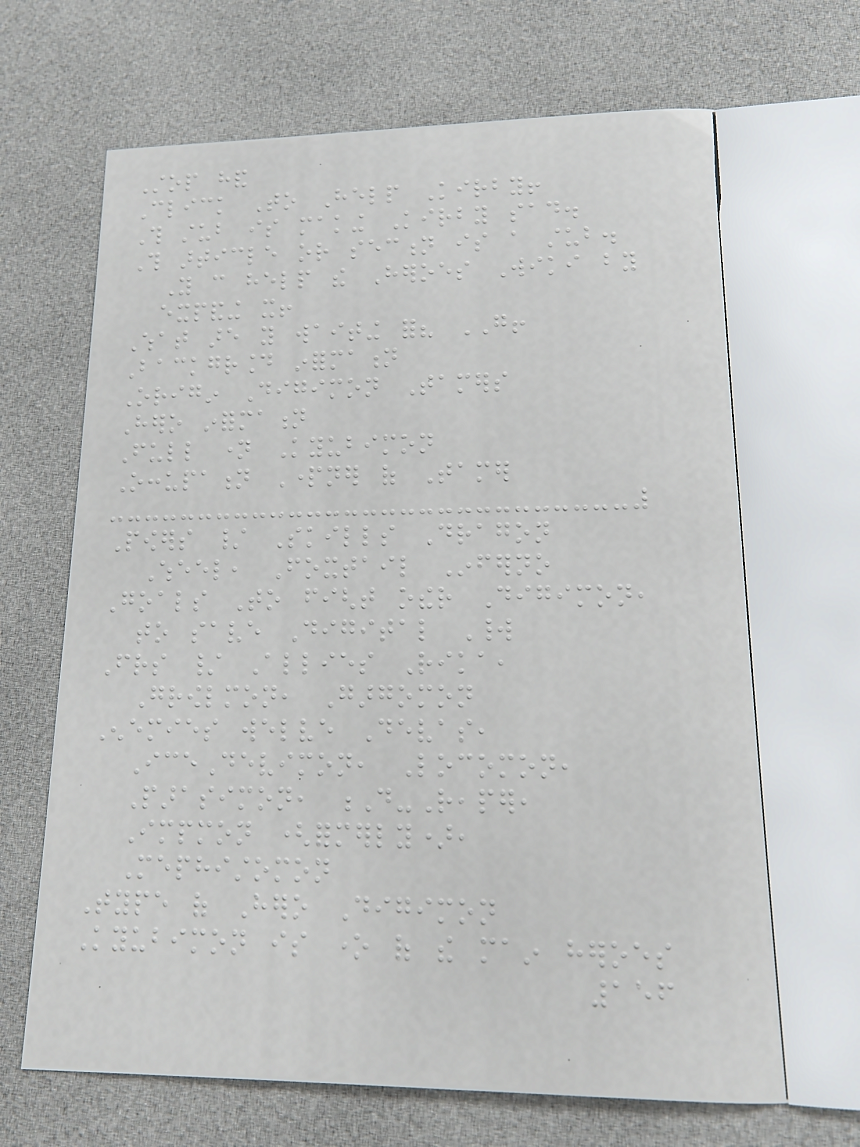Stop hand
Click To Help Kirby!
This stub is making Kirby sad.
This article or section is a stub.
You can help the Heroes Wiki by
expanding it!
What are you waiting for? GO!
Background information
Origin Digimon Tamers
Hero information
Full name Kyubimon
Occupation Partner of Tamer
Powers / Skills Dragon
Wheel, Foxtail Inferno
Goals To fight other Digimon,
to save Digital World
Friends / Allies Rika,
Growlmon, Gargomon
Enemies welve Devas,
IceDevimon, Locomon,
Parasimon, D-Reaper,
Impmon (formerly),
Mephistomon
Type of Hero Digimon
Kyubimon is one of the main heroes
156
